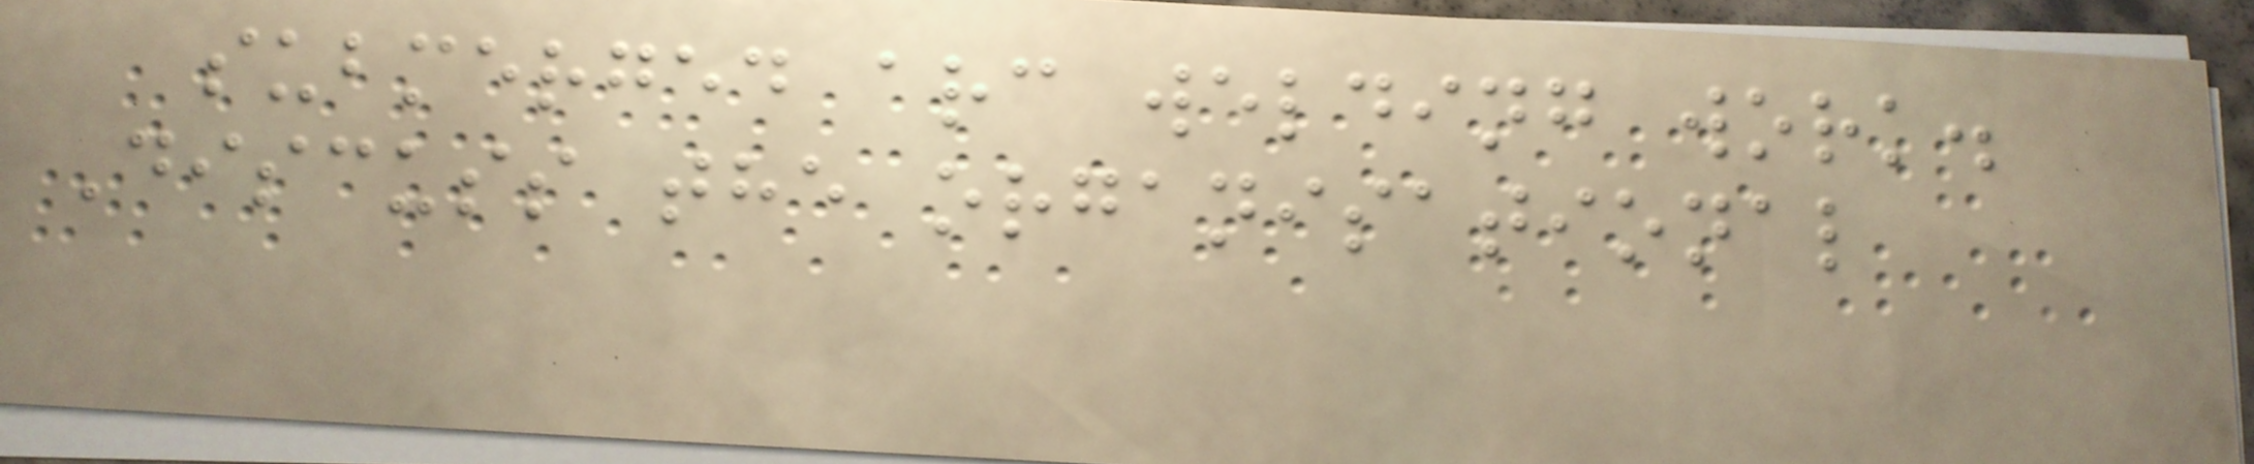submerged arc welding work.
Discuss the organisational
